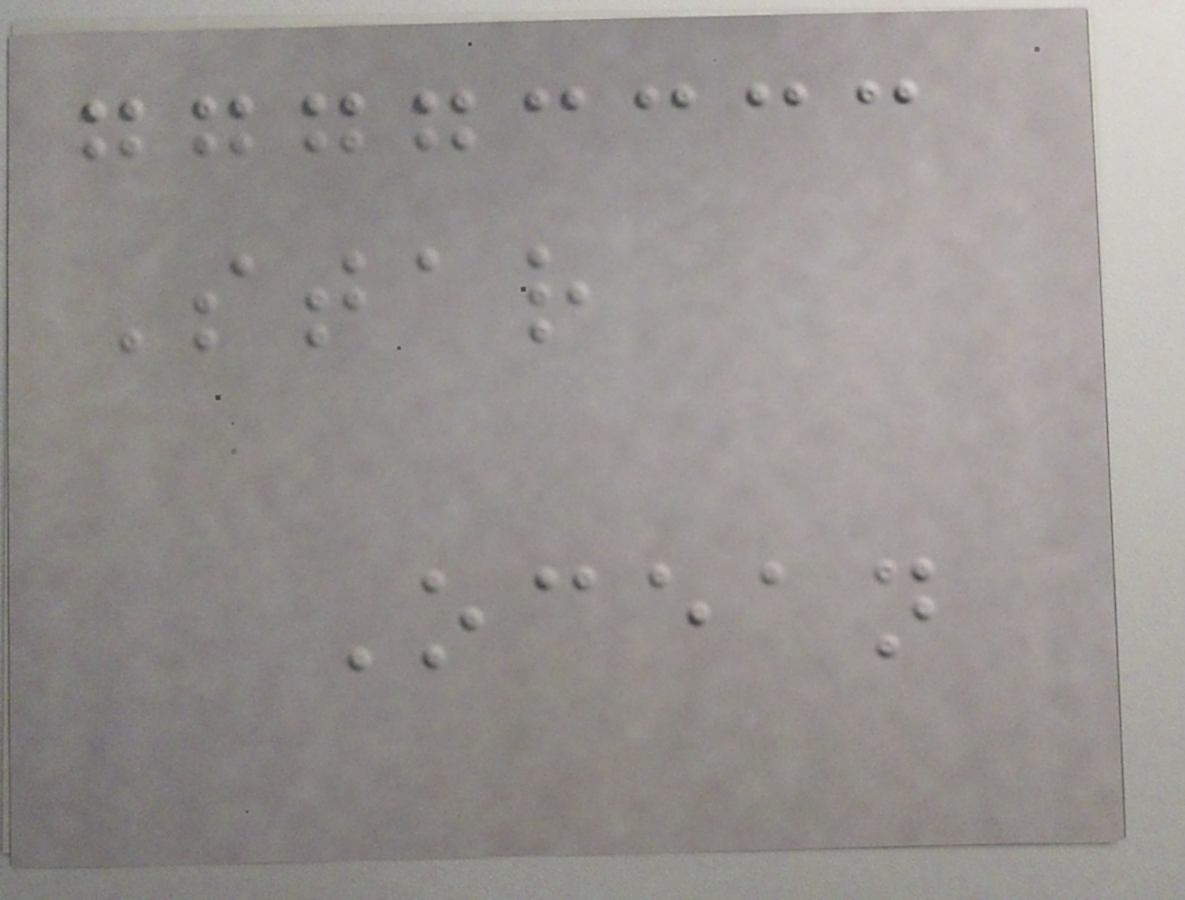Star
Ocean
